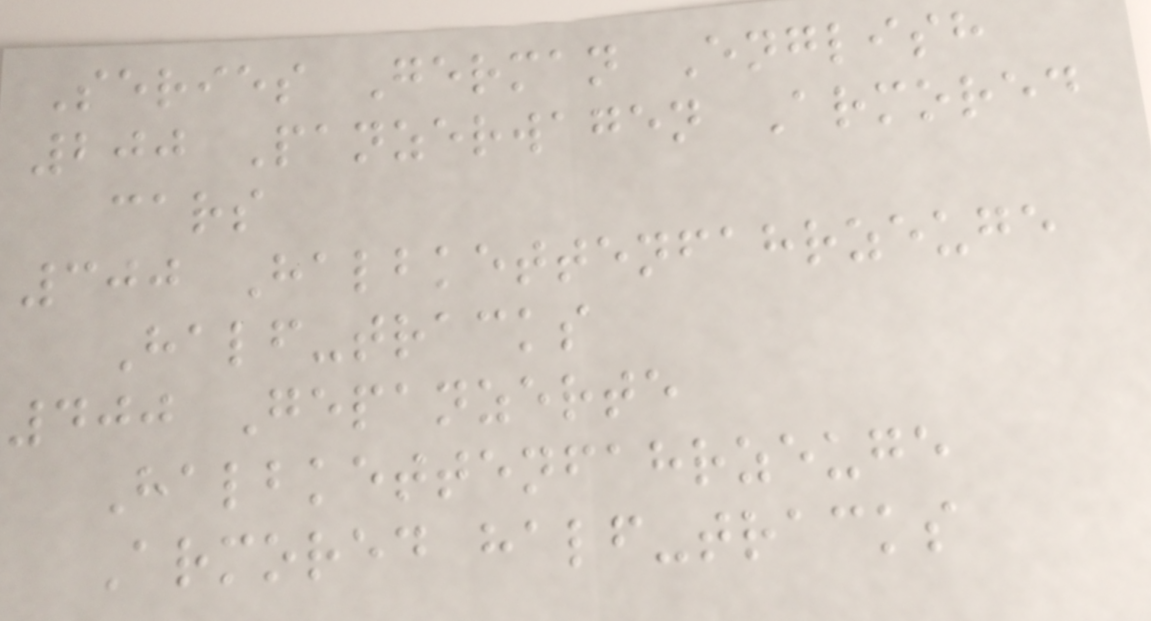Series German English
200 Panzerwagen Armored
cars
300 Halbkettenfahrzeuge
Half-tracks
400 Gepanzerte
Halbkettenfahrzeuge
Armored half-tracks
